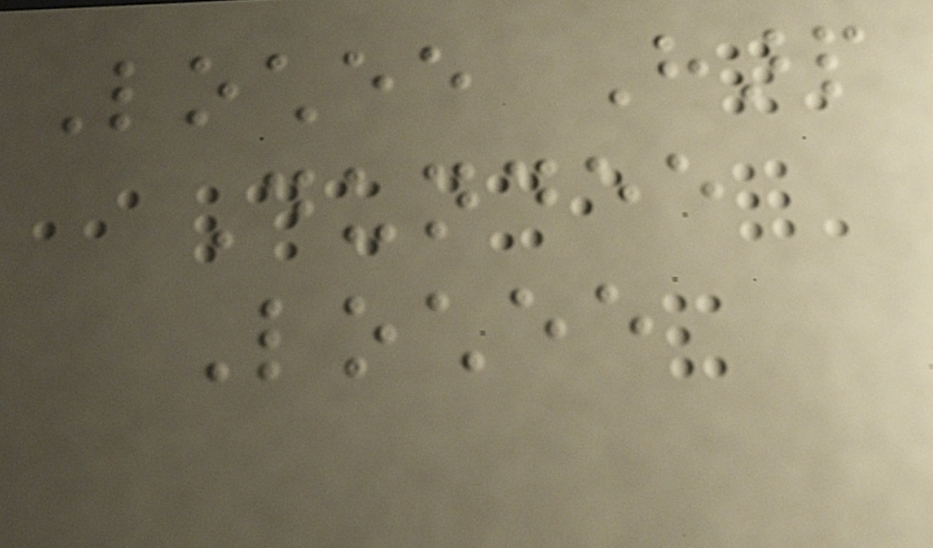Lochee Harp
Dundee
Lochee
